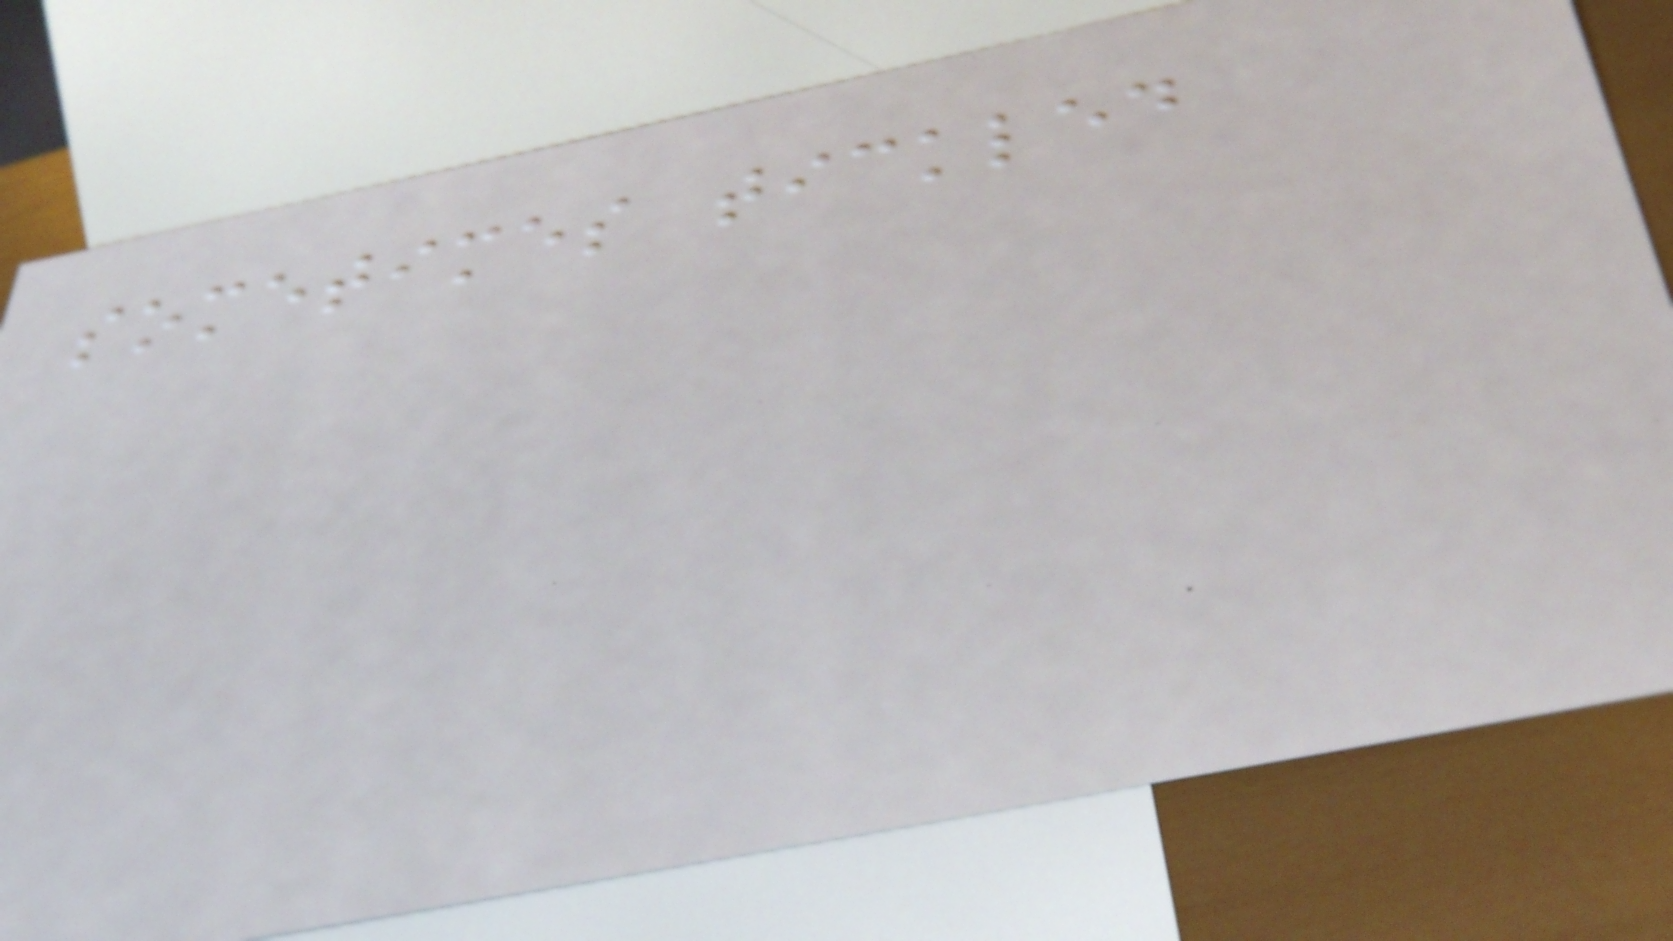sometimes tickled
